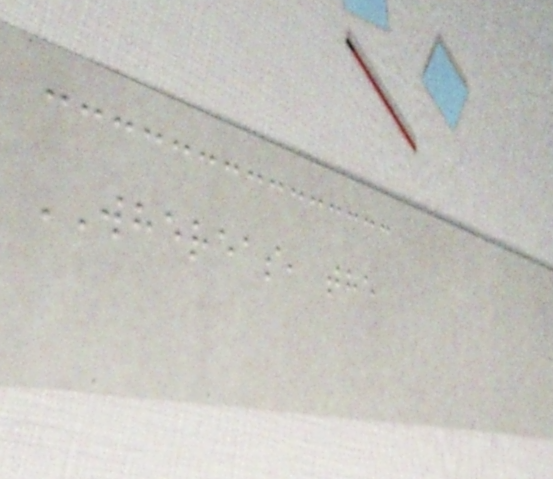WHEREAS, the
